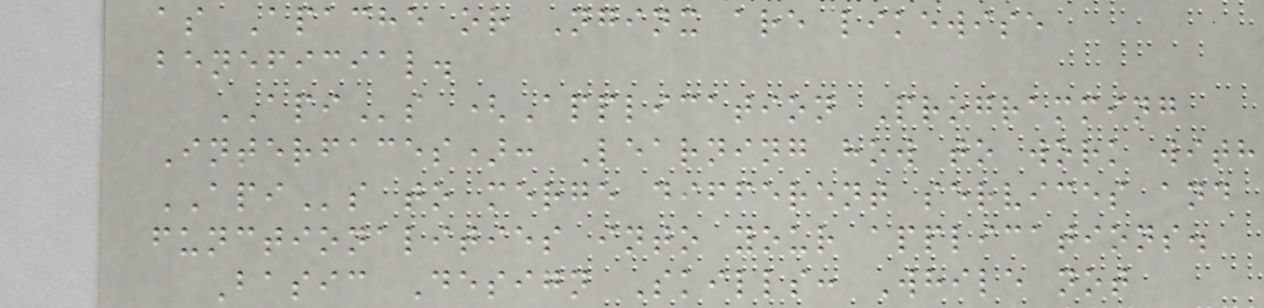as Apache or Nginx are likewise
beneficial.
APIs (Application Programming
Interfaces): Learning how to work with
APIs to merge different services and
functionalities into your applications.
Basic Design Skills: While not
